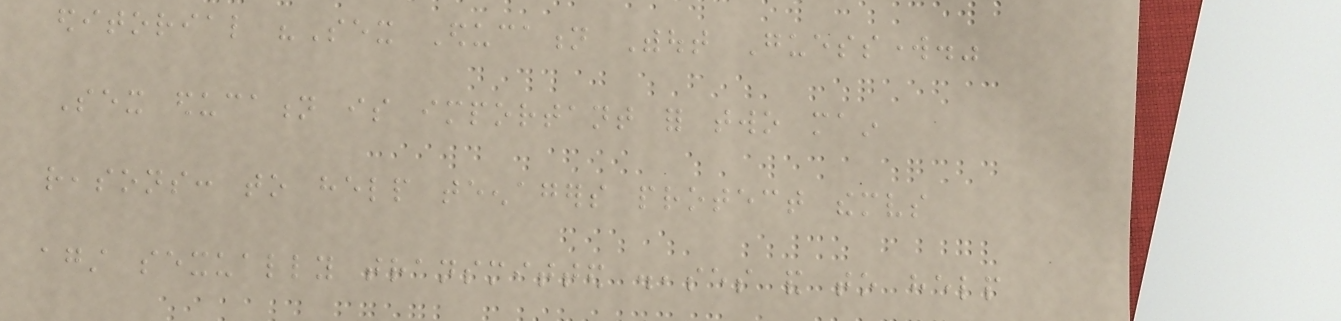editorial "Sex Education Without Guesswork."
Sex education is important for two main
reasons: to help teenagers protect themselves
against sexually transmitted diseases and to help
